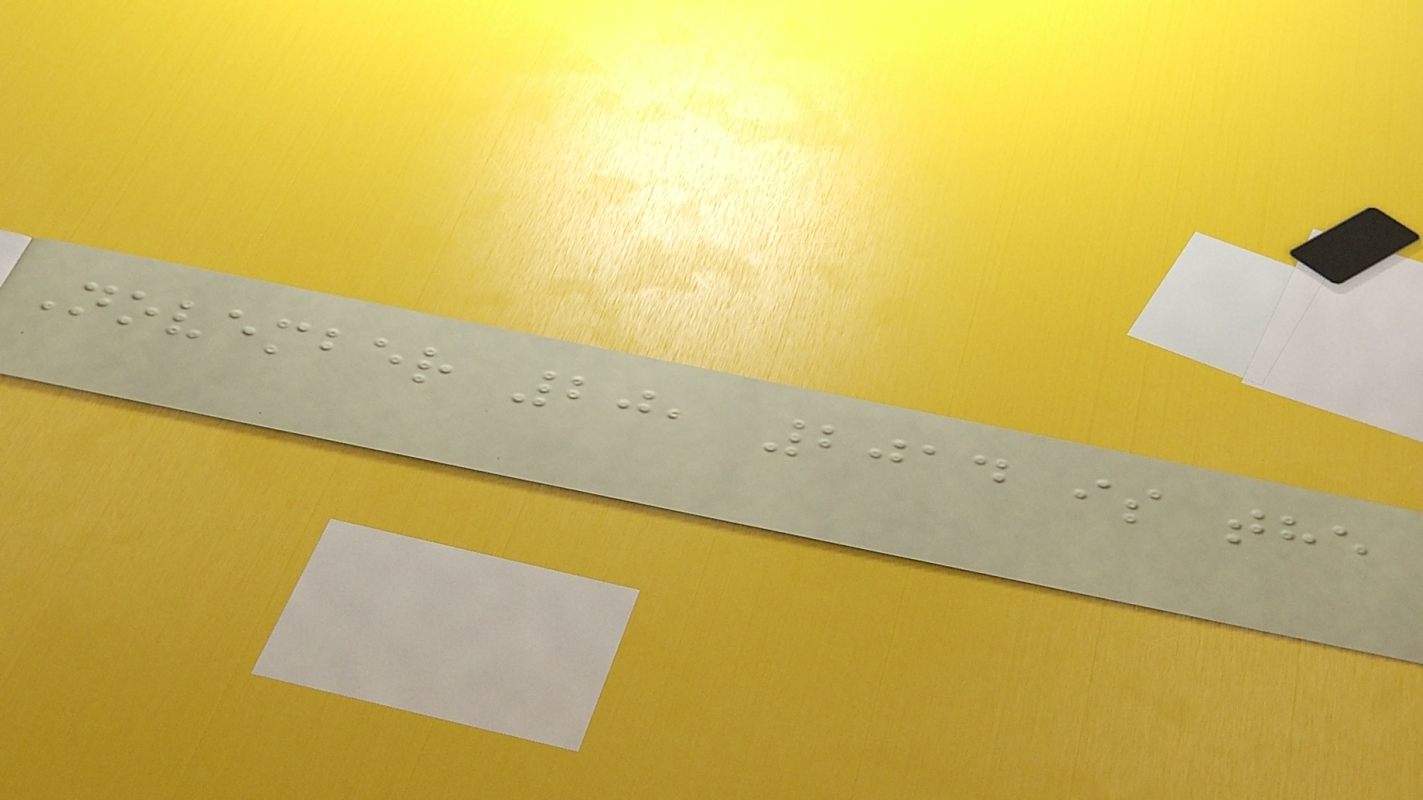November 20, 2014 is the
